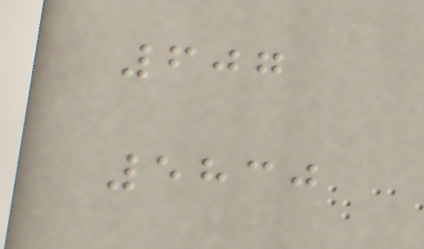607
5830
